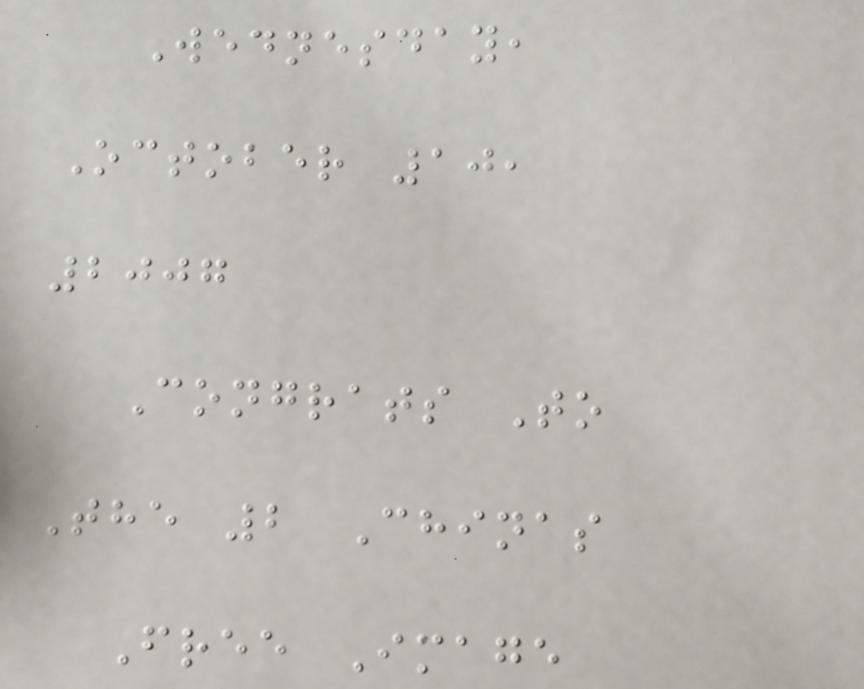Wednesday,
October 10,
2007
Congrats To
The 2 Chinas
Free Image
